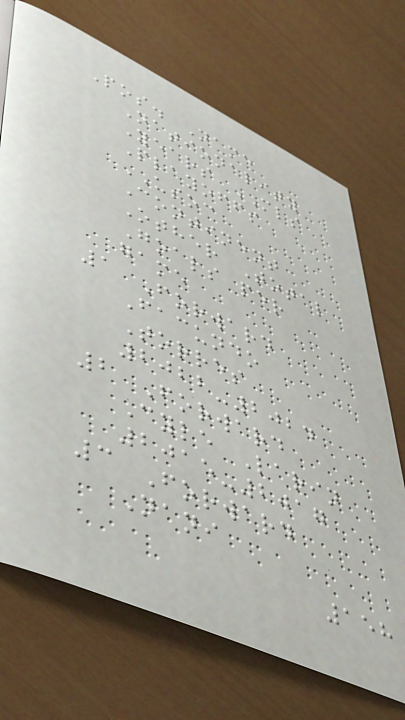Pos. Name
Nationality
Years MLS
Playoffs
USOC
Continent
Other Total
Goals per
game
1 Forward
Facundo
Torres
2022-2024
2 Forward
Cyle Larin
2015-2017
3 Forward
Nani
158
